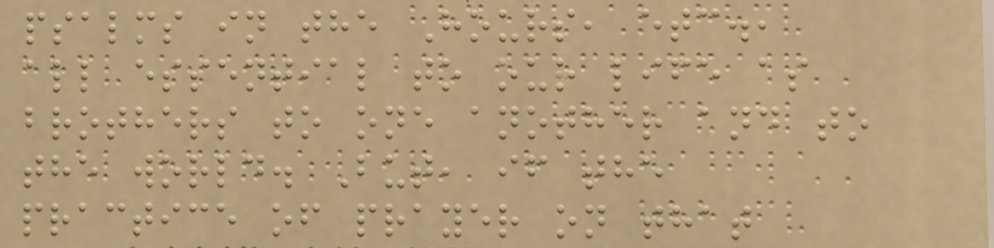psalms in the Hours, etc.,
all essential to our life as
brothers to one another and to
the world. But, if the
practice of prayer on that
